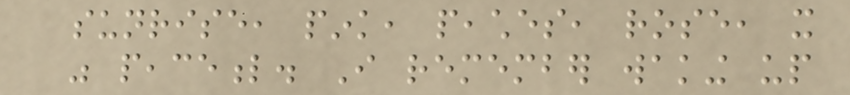sunrise, pink, peaches, rose, it
was peaceful. I remember waking up
